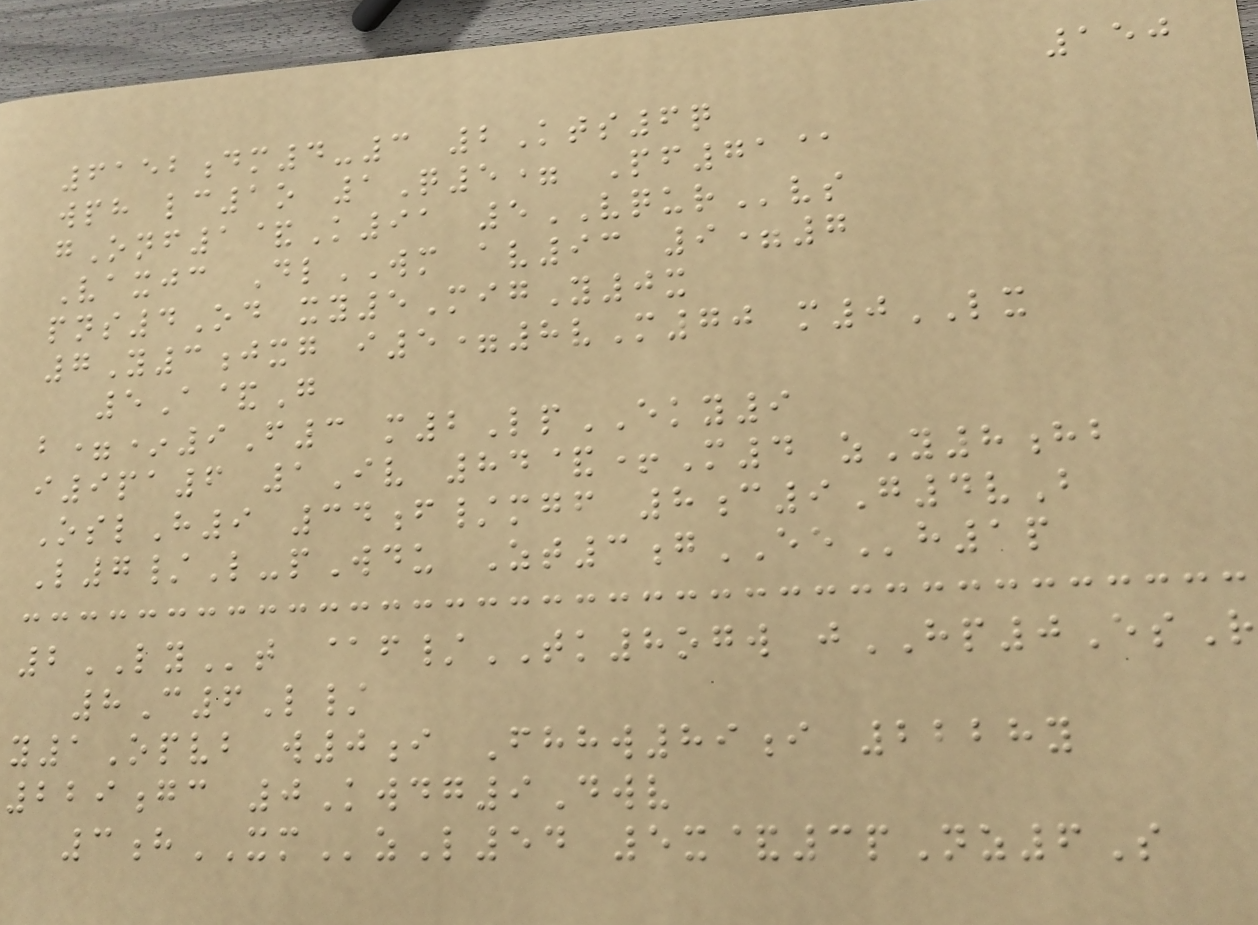150
6152dm4-3 2Kts6q
wph lc1o 1Q5= Pf71@
gOnf1&K91 5VQURvs
Vaxjc DlWM av93 9=7
pns4Od xy5MigY0x
7Y3jxg i5=8vM70 m0LX
5A&G
b=*9F3 m2LpEKY9
i9pa6 1Iv 84&+M4 zY8hb
OslH9 34f/mgf 8c9G4vB
L7/L-pWdu Zt3gEEh1p
2LYt @f/TK8ogw jHP0EsR
8C6L/
y1Opvb w0i Fhhw89i 2228y
229gc 0Kwdg9Dwv
3hXMzL54 5x&3pNz6S
